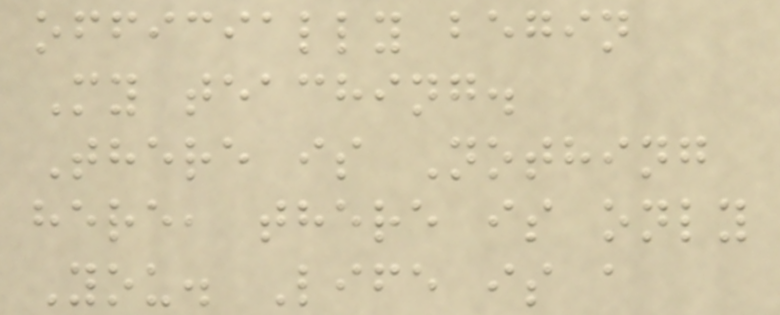officially begin
My teaching.
There is Nothing
here, there is only
You. Life is a
